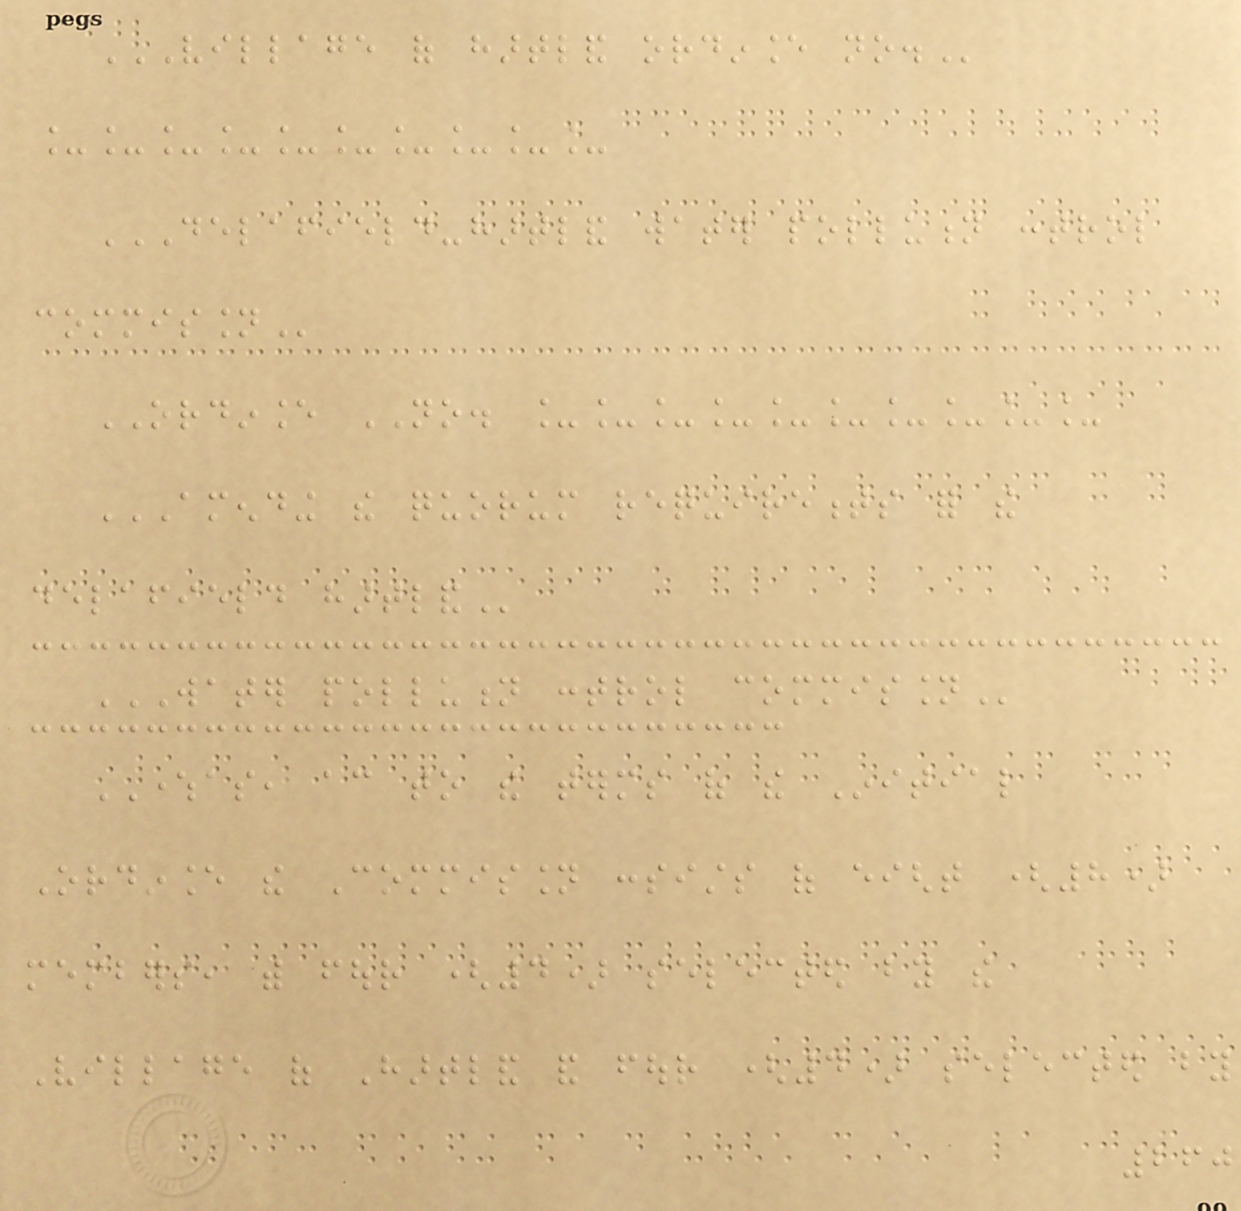VILLAGE OF HARTLAND ORDINANCE NO.
__________
DELAFIELD-HARTLAND WATER POLLUTION CONTROL
COMMISSION
ORDINANCE NO. __________
AMENDING THE QUORUM REQUIREMENTS FOR THE
DELAFIELD HARTLAND
WATER POLLUTION CONTROL COMMISSION
WHEREAS, according to the terms of the Initial
Ordinance the Commission consists of eight (8)
members, with four (4) selected by the
Village of Hartland and four (4) selected by
260
